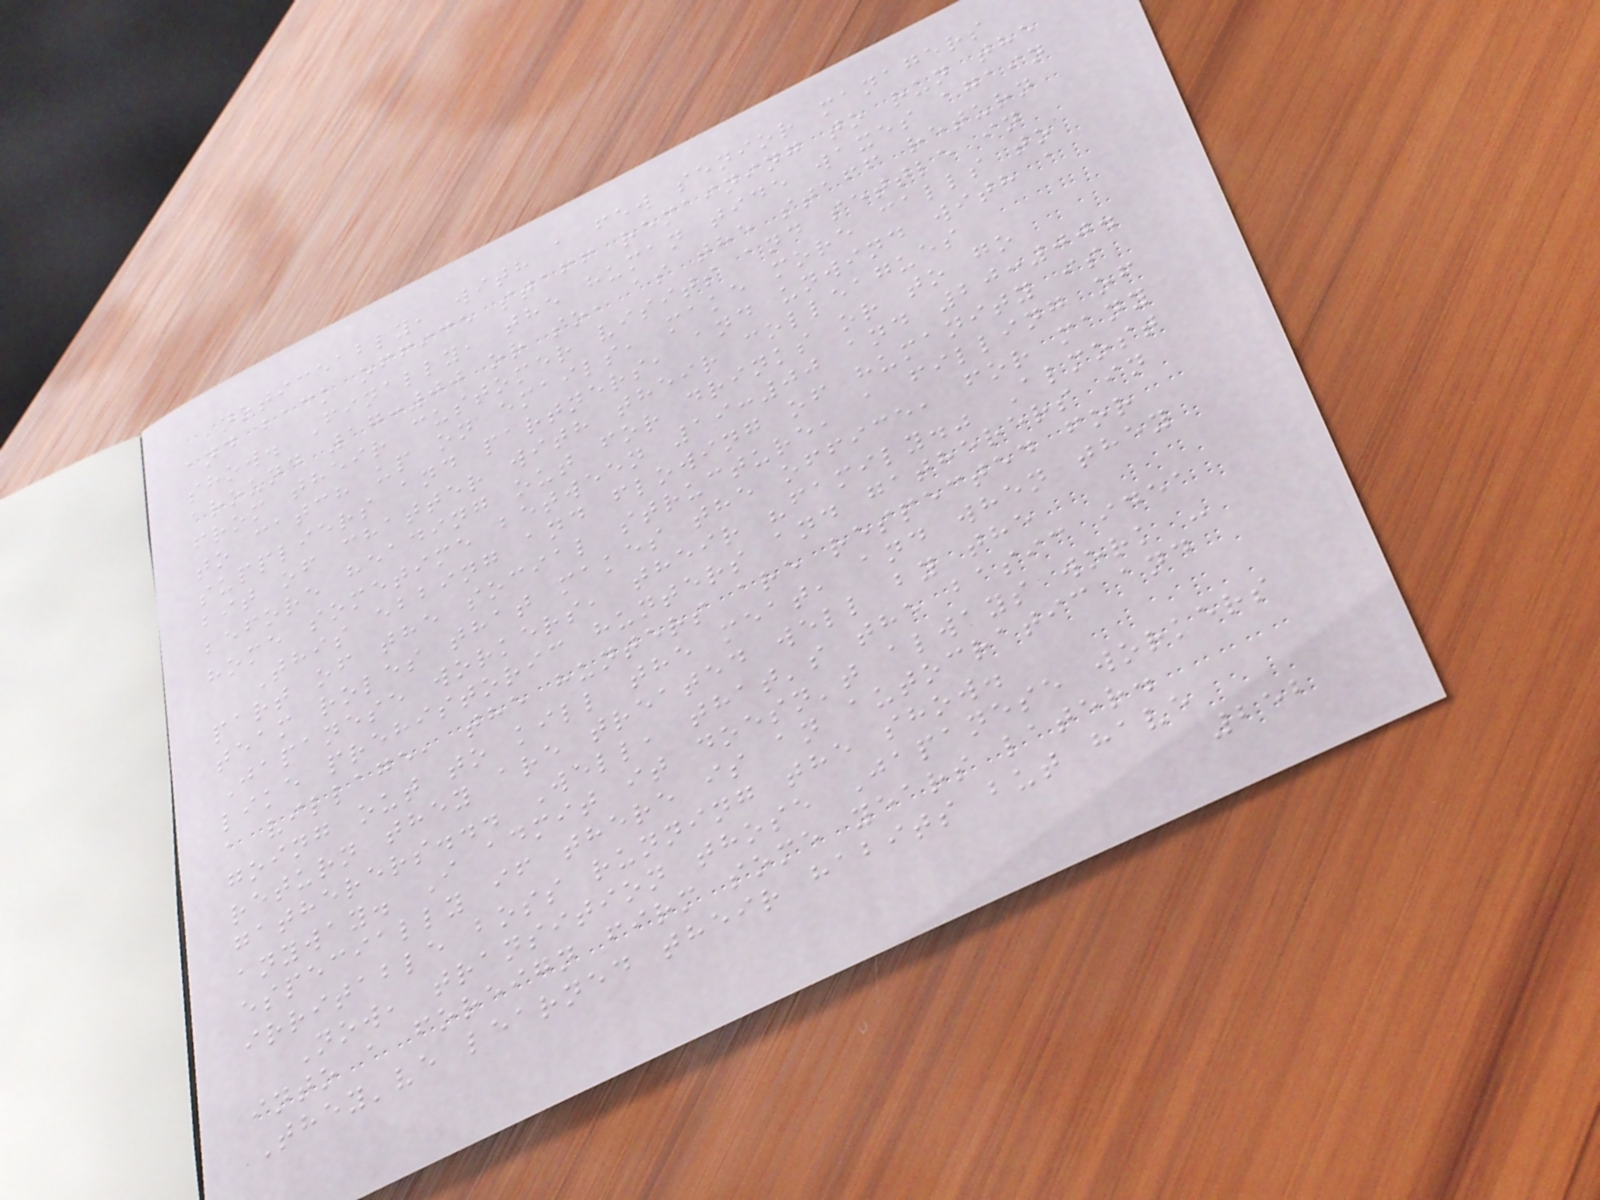noticeably, with a few senior managers
and back office staff remaining to run the
show. Finally, the human tide waxes again
around 17:00 or so, as the staff return
from their customer visits and settle in
to catch up on emails, make more calls to
suppliers and partners, and unwind with a
bit of chatter with their colleagues
before heading out for drinks or to go
home sometime between 19:00 and 20:00.
This ebbing and flowing of humanity is
part of the social structure, a filling of
team roles that makes the office, for many
Japanese workers, their "family." Almost
like prehistoric hunters and gatherers in
a village, the hunters are respected for
going out to kill the meat, and when they
return they are treated well by the
gatherers... Well, that's the basic idea
anyway. I admit it doesn't always work -
especially if there is an autocratic and
irritable boss running the show.
Now, transition those Japanese workers
into a foreign firm some years later.
They've learned their habits but have
252
